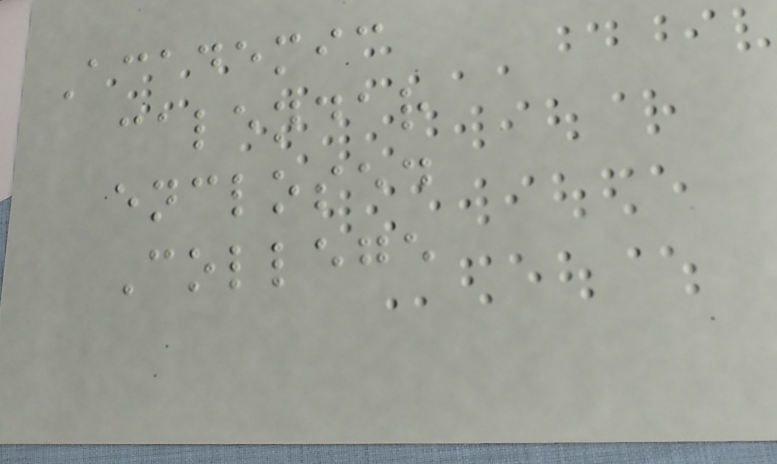Academic
calendar
enclosed
College
